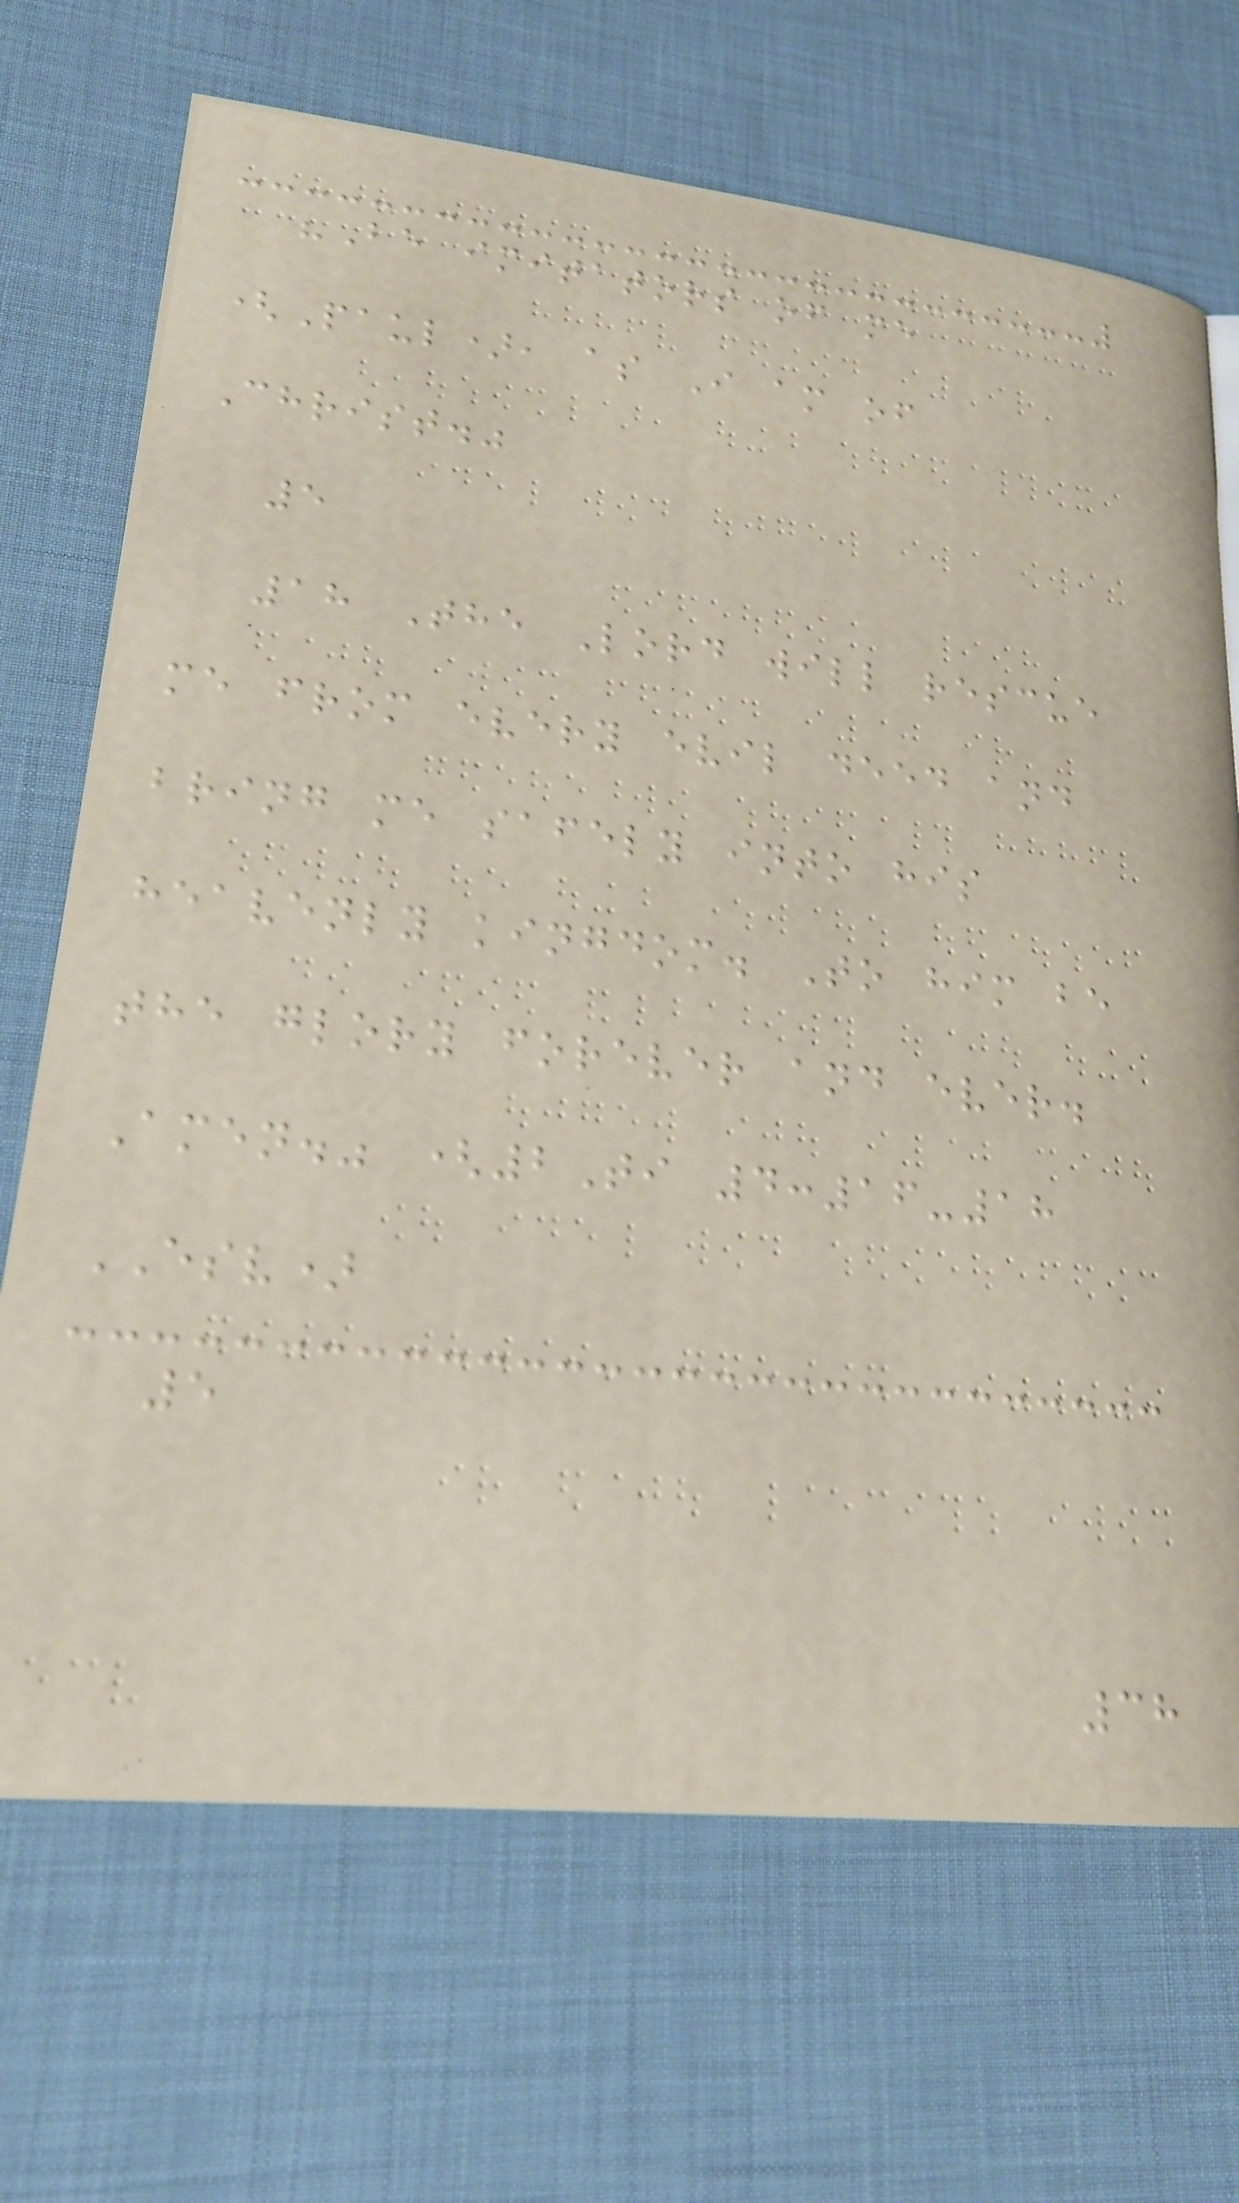"Be imitators of me
(Paul), as I am of
Christ."
5
18 The Lord will rescue
me from every evil deed and
bring me safely into his
heavenly kingdom. To him be
the glory forever and ever.
Amen." (2Ti 4:16-18
ESV)
5
38
